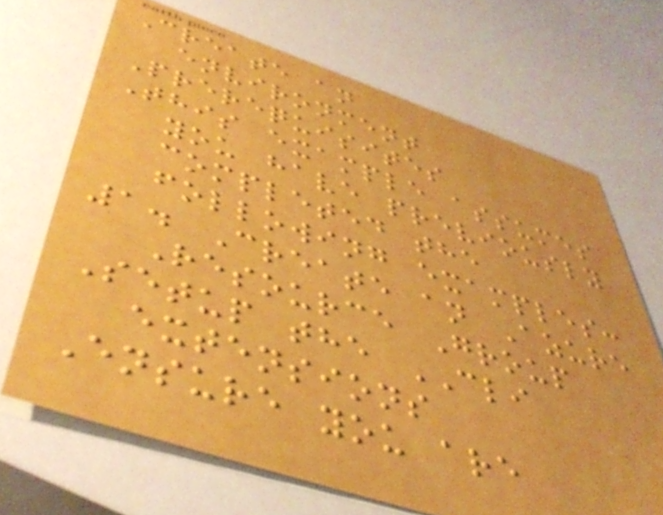Create an
environment
Prerequisites
This example assumes
you have previously
completed the
following examples:
1. Create an Azure
Resource Group
Setup the CLI
extensions
Ensure you are
